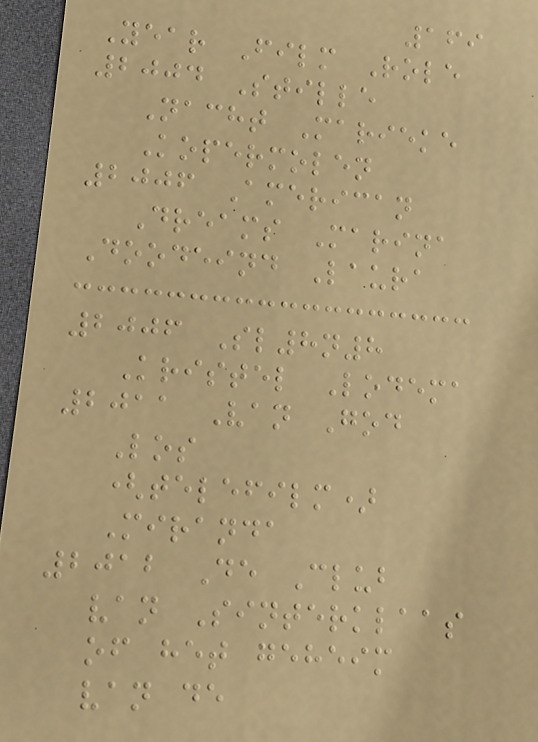169
Year Film Role
2004 Stille
Nacht Marieke
Kopermolen
2006 American
Dreams Marina
Doodeind Laura
2006 Sl8n8
Kristel Lodema
2011 Van God
Los
(telefilm)
Miranda
2012 De Club
van Sinterklaas
of het geheim
van de
